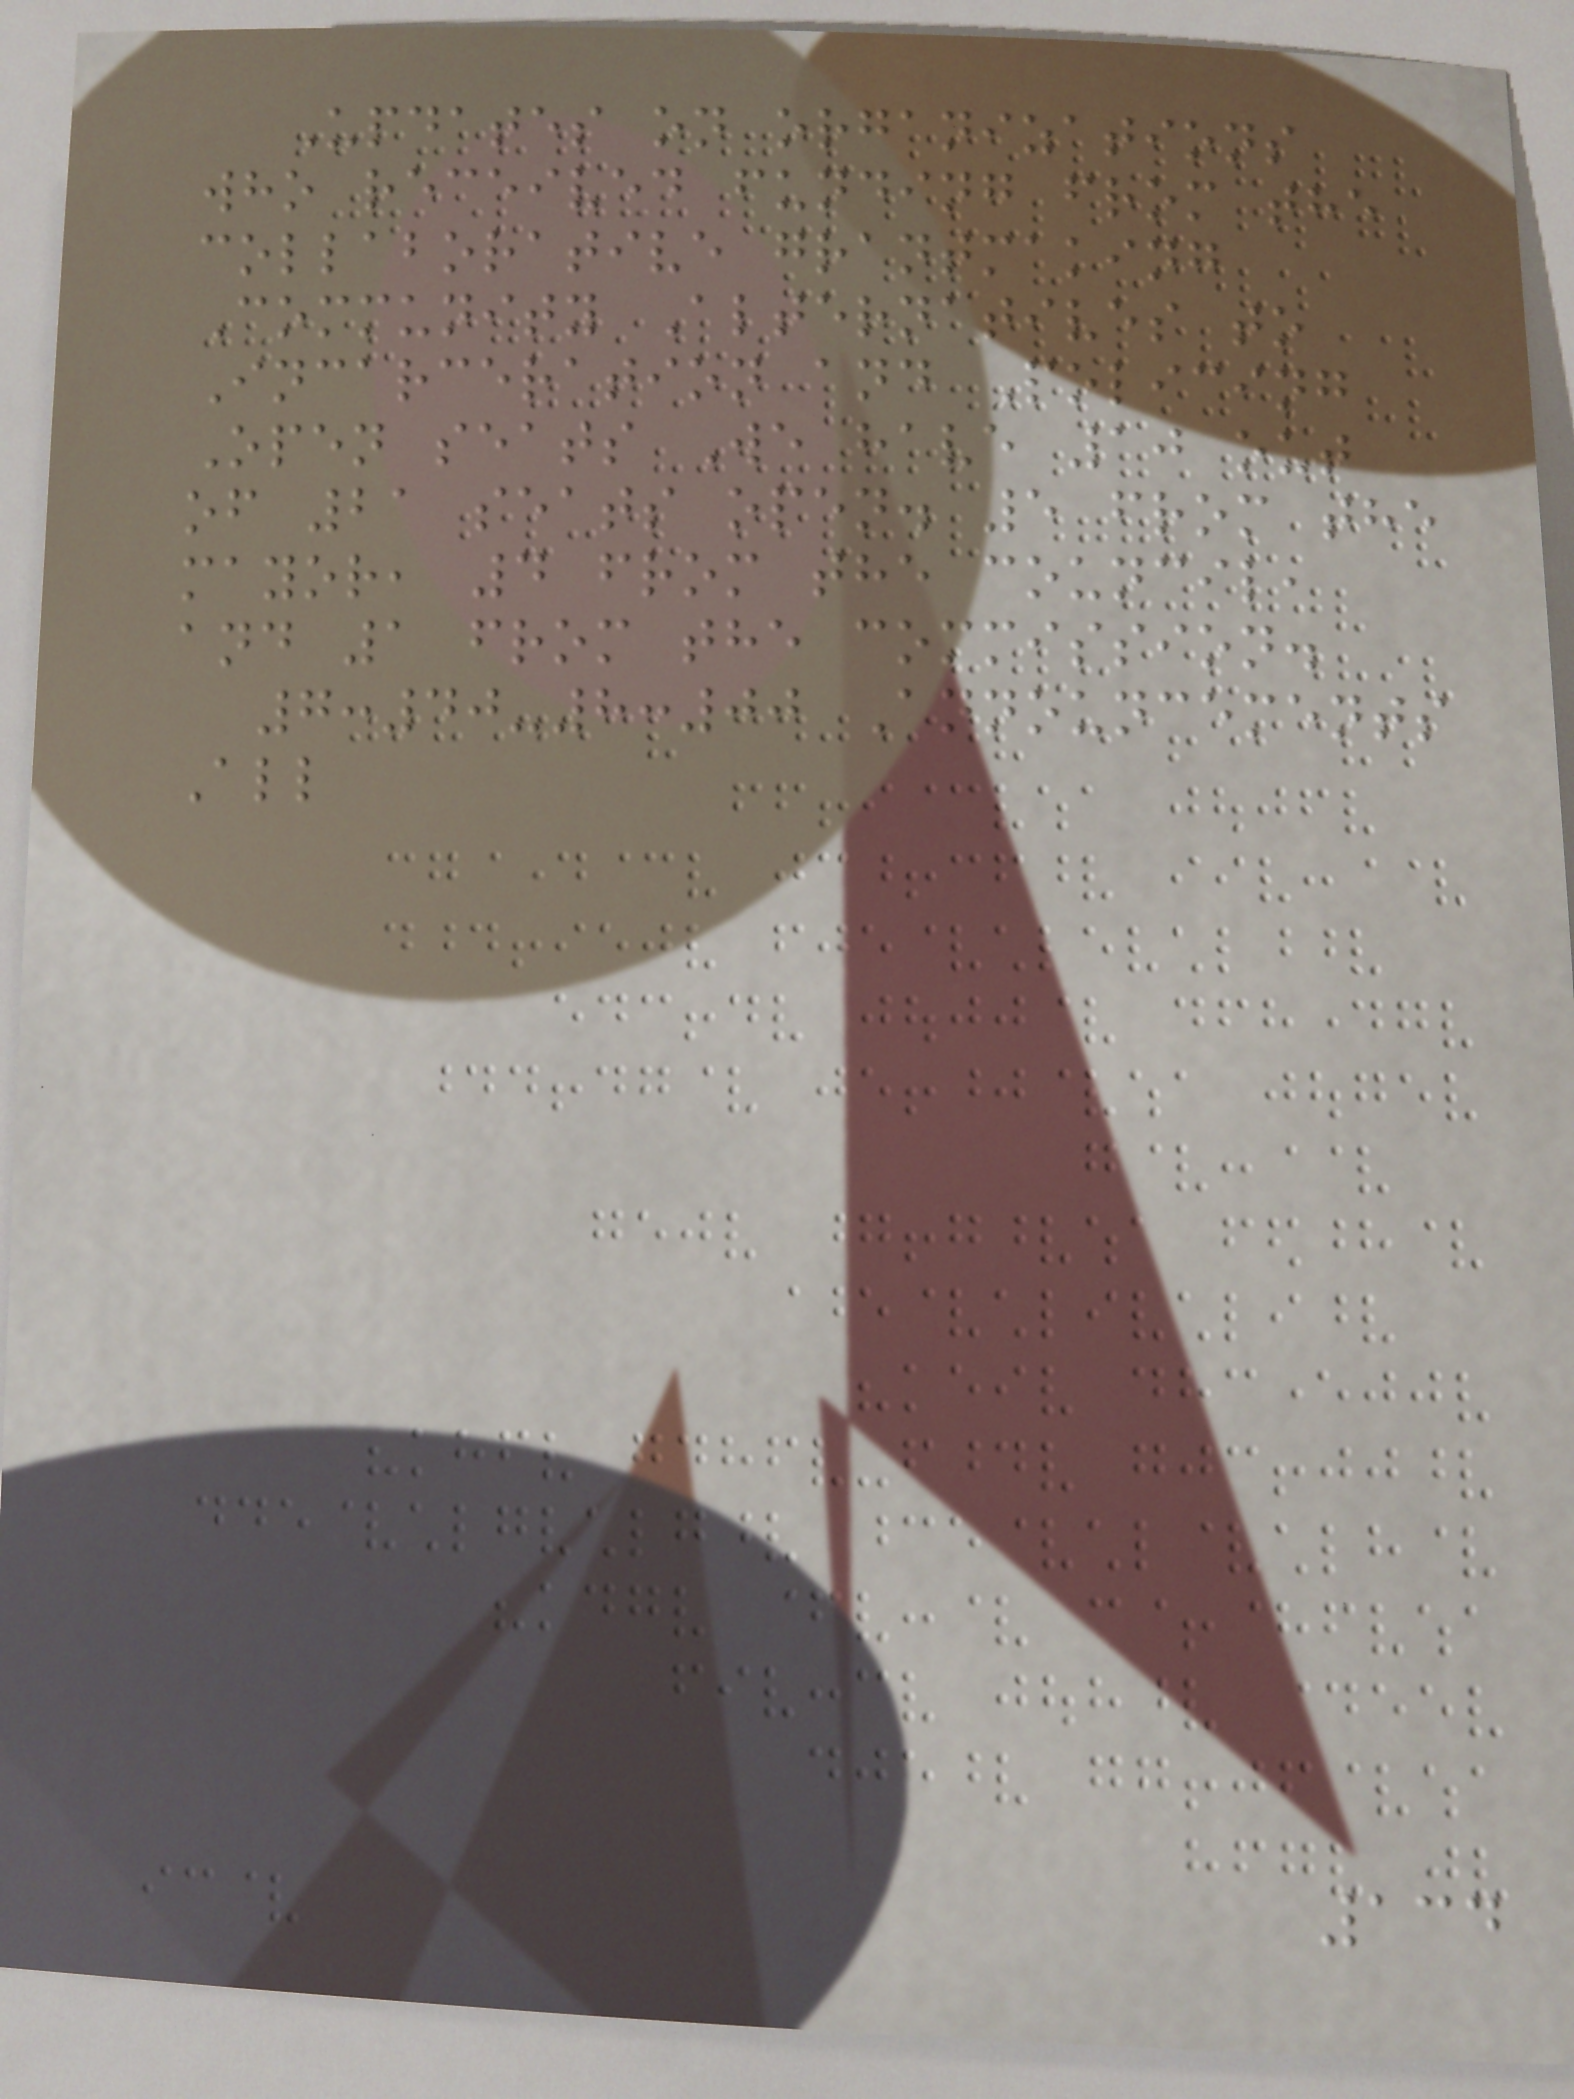Updates on organizations
who received funding from the
collaborative grantmaking
Community Alternatives to
Incarceration and Policing
Open seats We have 10 out
of 21 seats open. 5 from the
mayor, 4 from the council,
and 1 from the commission.
7:40-8:00 Announcements
All
134
